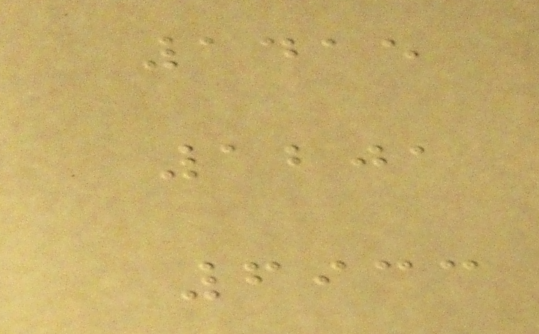1415
1201
6933
